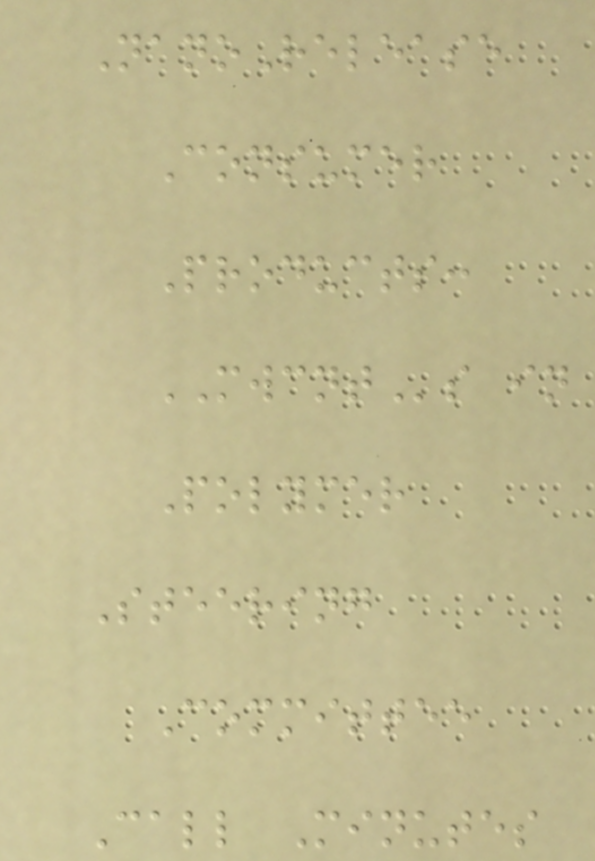NanoRelease
Consumer
Products:
MWCNTs in
Polymer
Steering
Committee
Call Minutes
